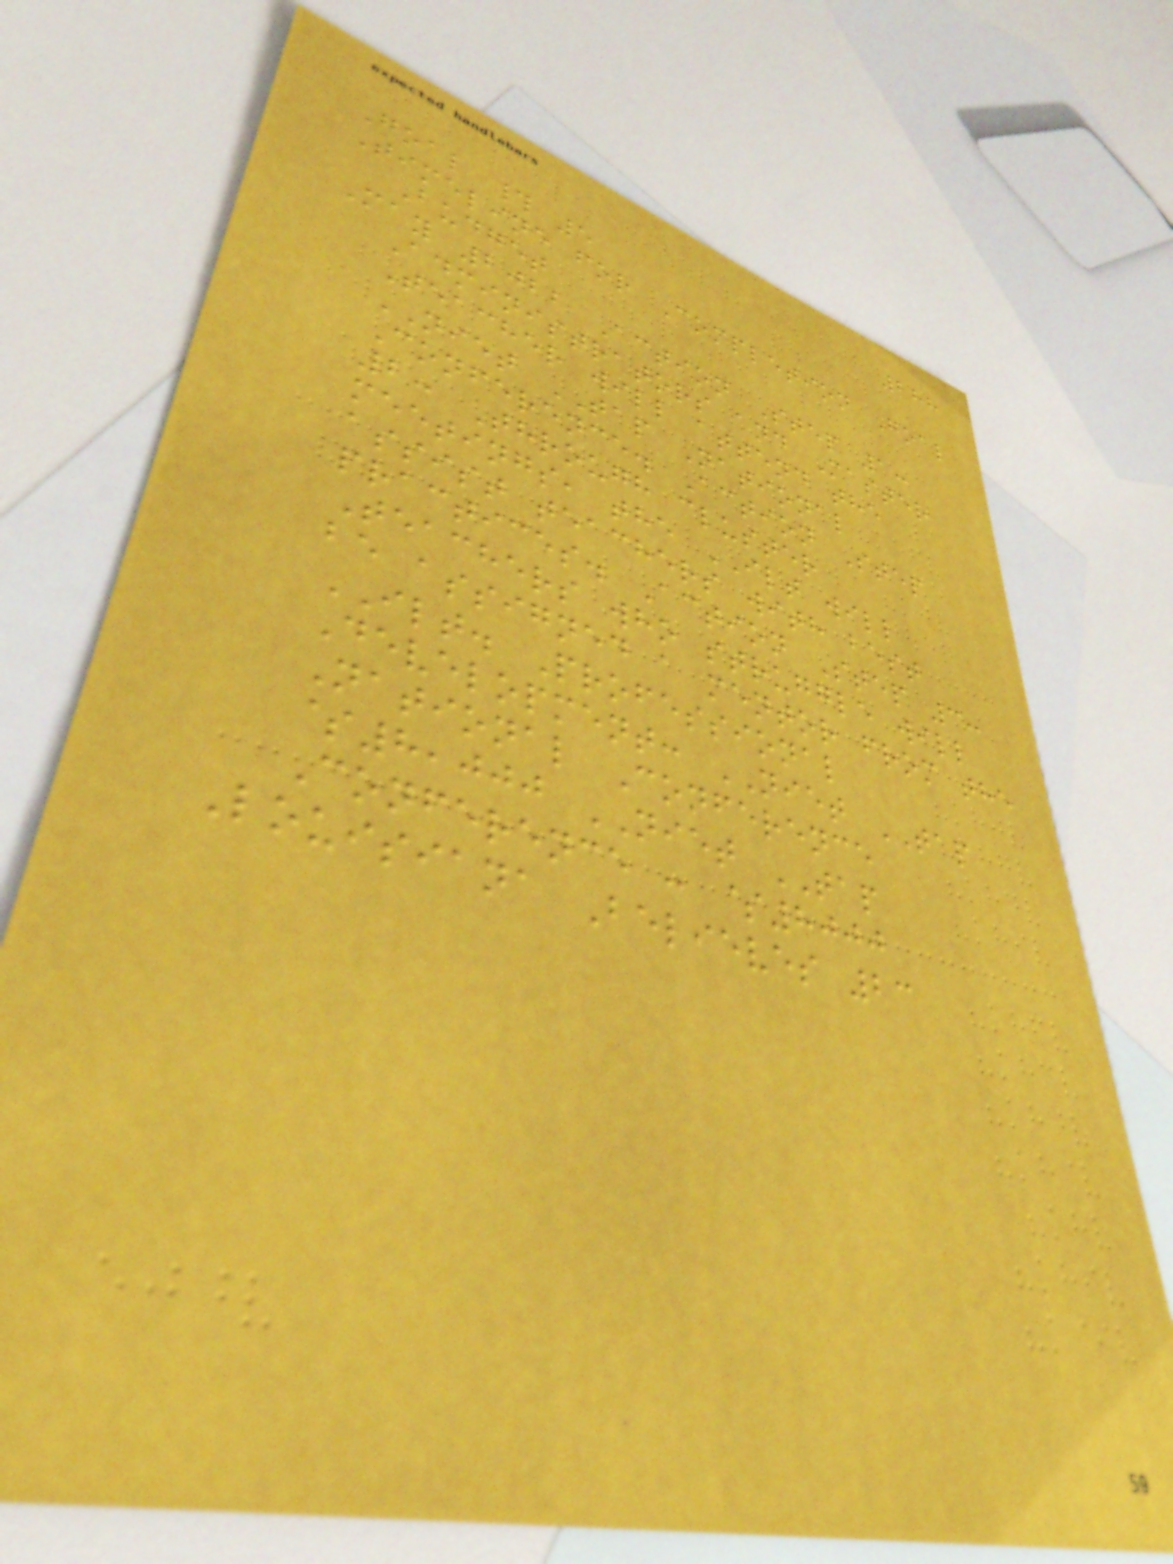288
Goal # 5
Timeline for Completion Goal
Budget
May 2022 Action Step 1:
Administrators and Master
Teacher will attend the
NIET TAP National
Conference. Action Step
2: Through cluster
meetings, the ILT will
assist teachers with best
practices. Action Step 3:
Teachers who struggle will
be assigned a mentor from the
ILT. Professional
Development: NIET TAP
National Conference
$8,000 NIET TAP
Conference : $8000
Louisiana Believes 23
